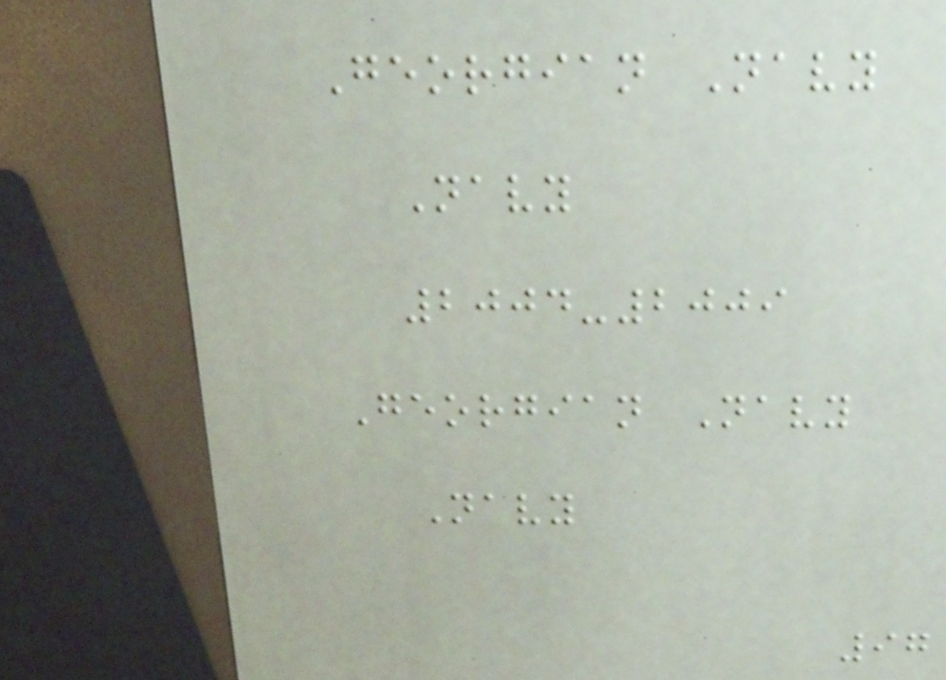Georgian Navy
Navy
2004-2009
Georgian Navy
Navy
97
